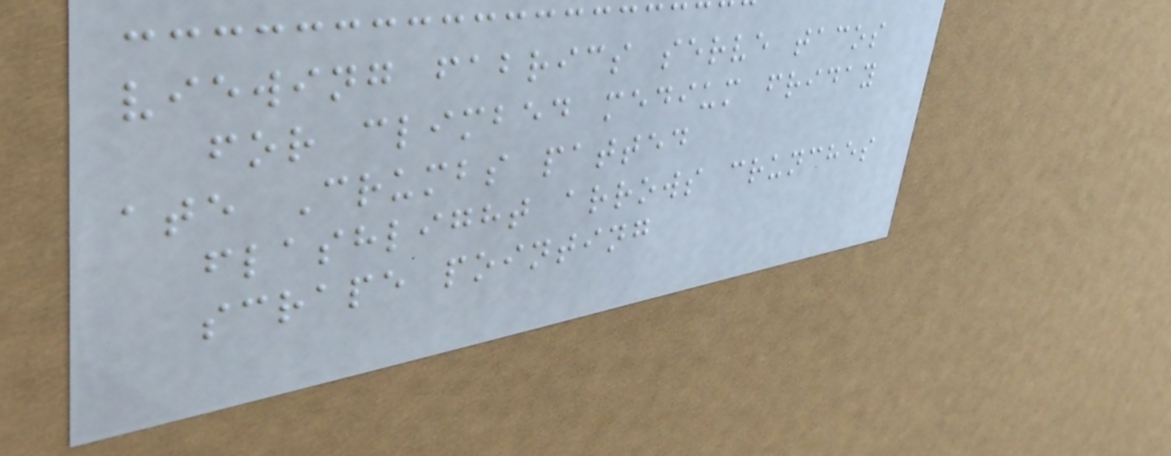viewing fabrics serve tacos
for climbed medium friday
ate Crumbs patted
flashlight arrows crunches
scrape pointing
